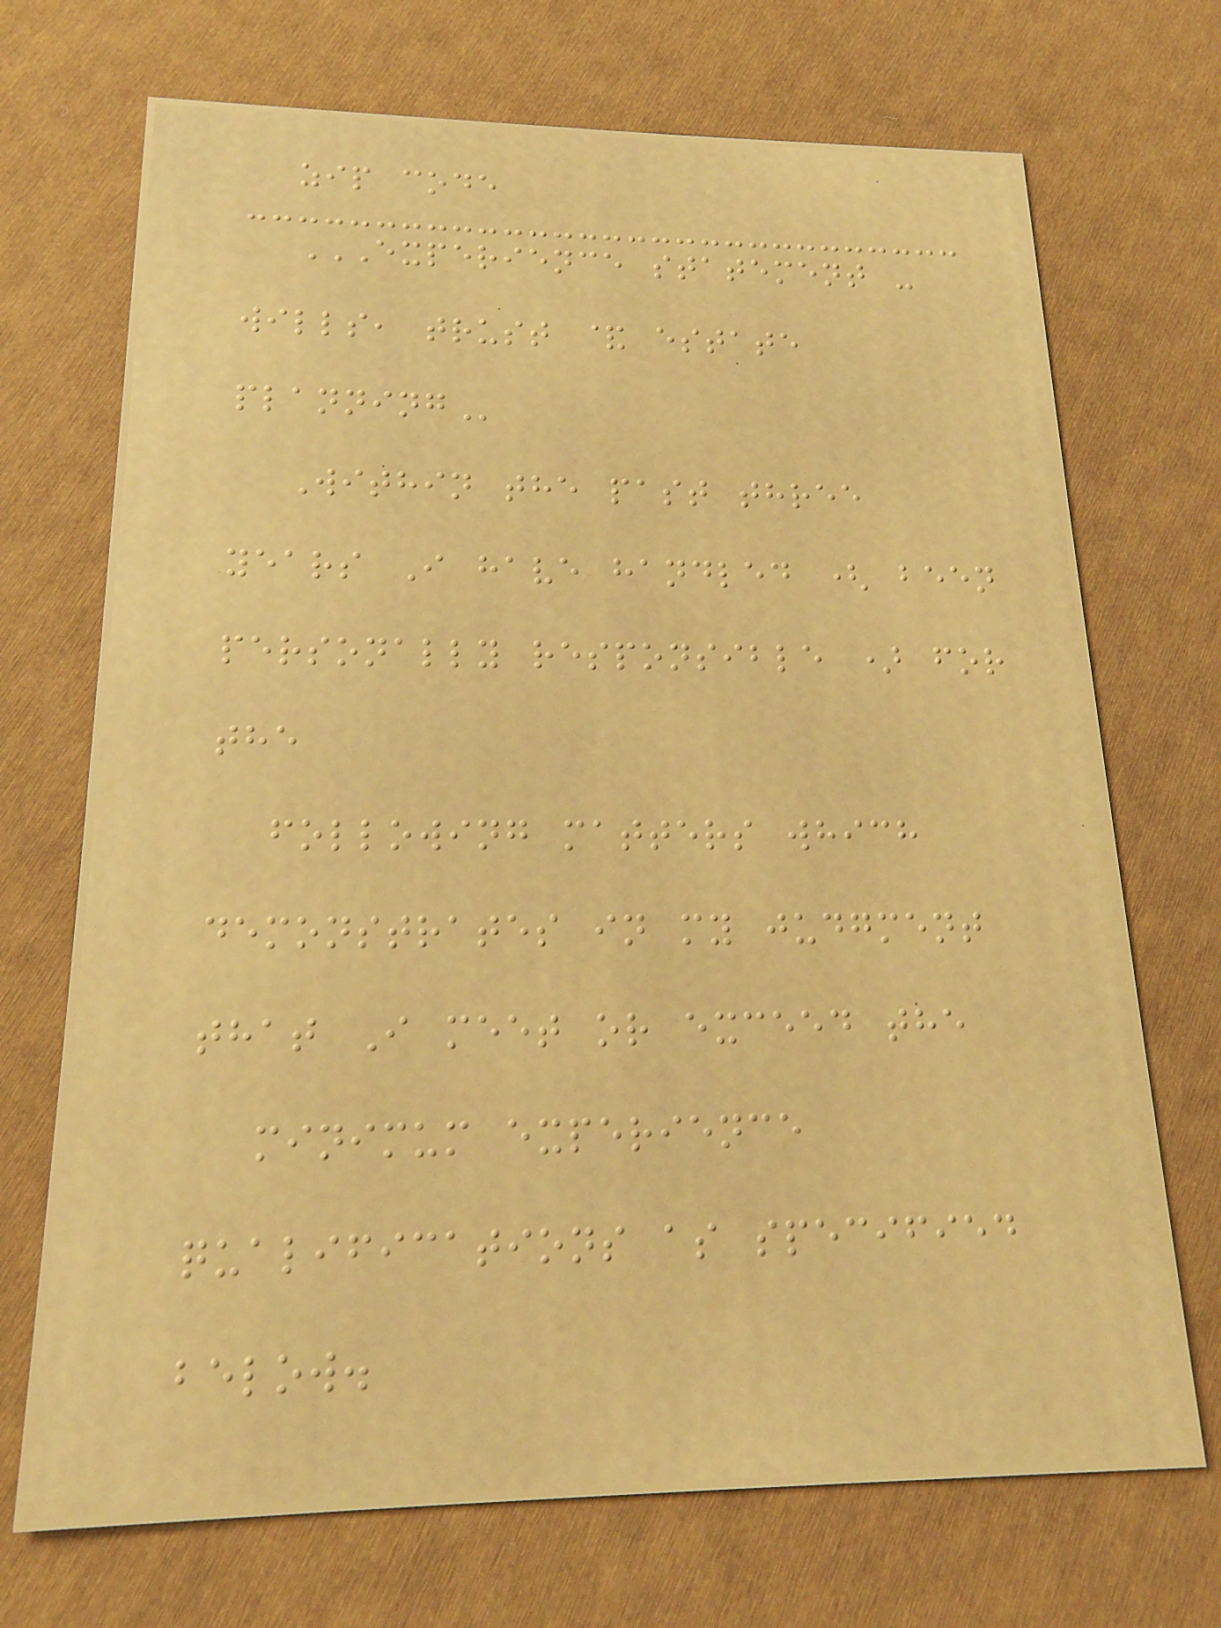zip code
EXPERIENCE STATEMENT -
WILLS, TRUST & ESTATE
PLANNING
Within the past three
years I have handled ( been
personally responsible ) for
the
following matters which
demonstrates in my judgment
that I meet or exceed the
minimum experience
qualifications as specified
below.
